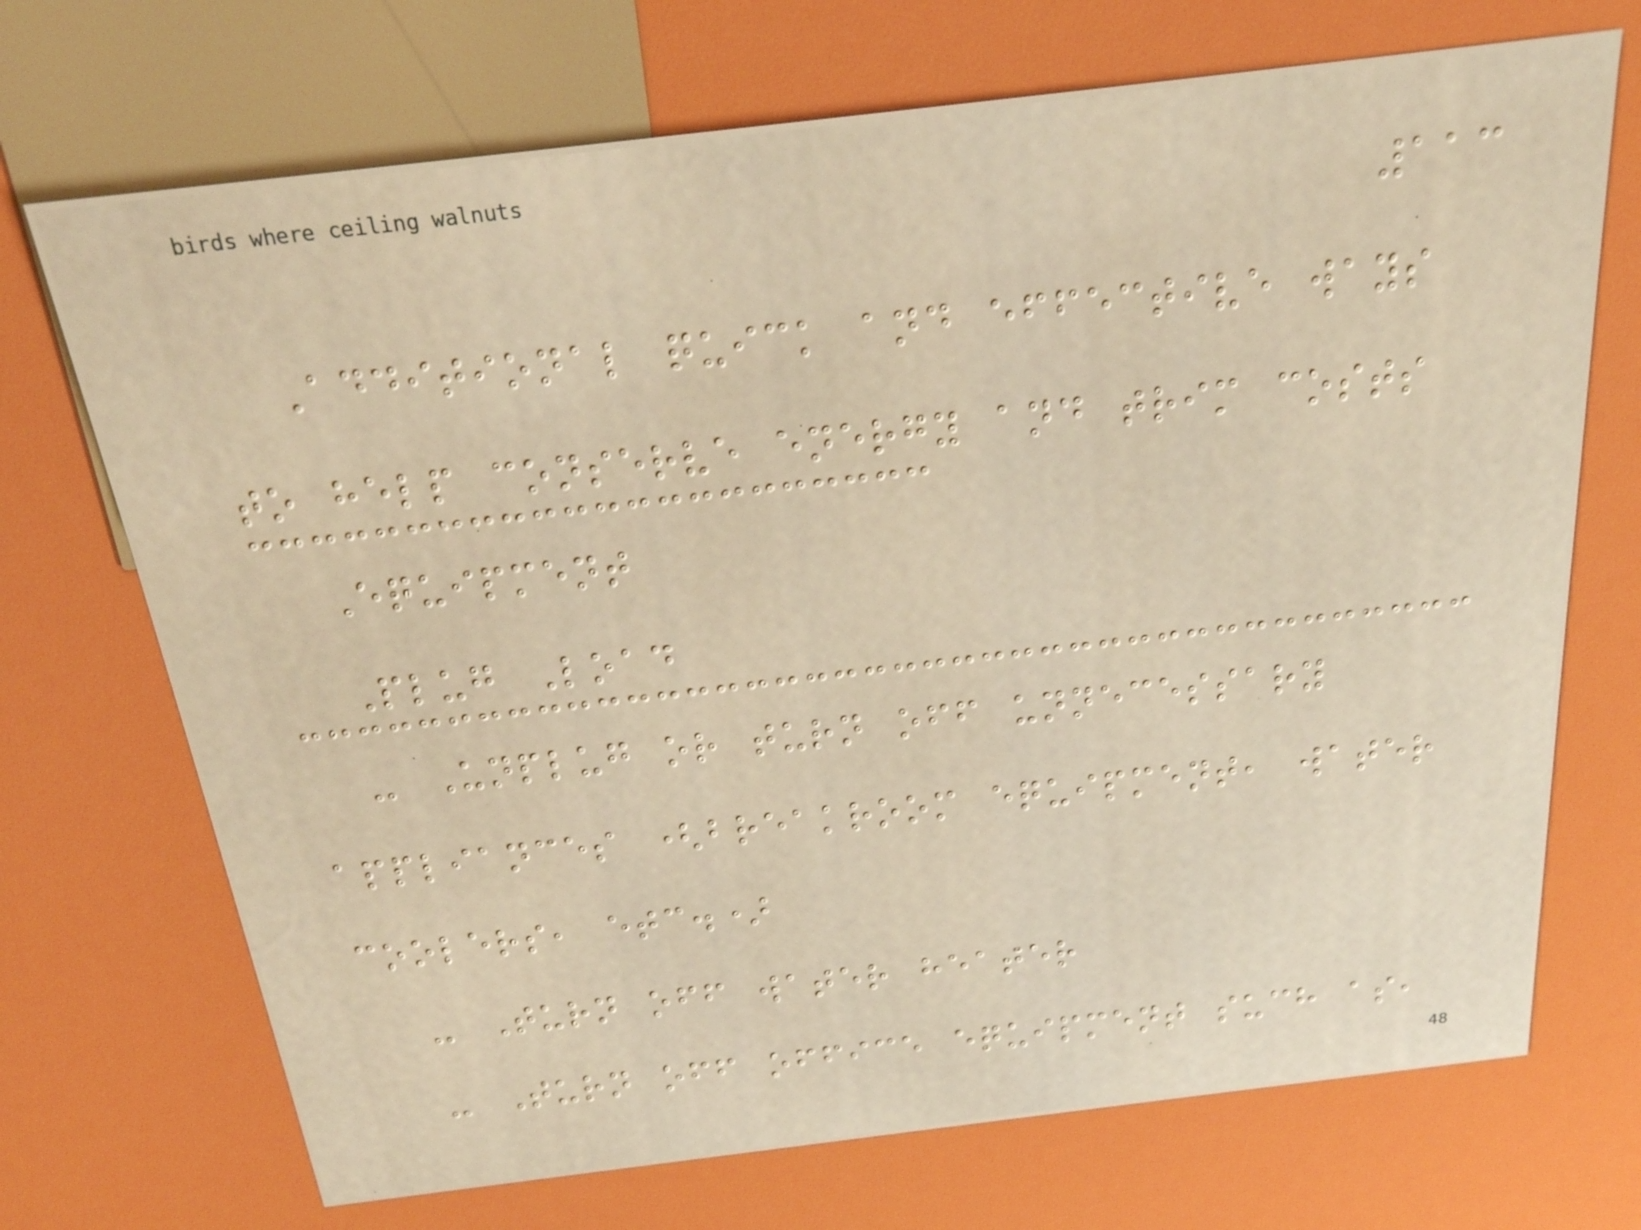113
Additional quick and effective ways
to help conserve energy and trim costs
Equipment
Plug Load
- Unplug or turn off unnecessary
appliances (breakroom equipment, water
coolers, etc.)
- Turn off water heater
- Turn off office equipment such as,
